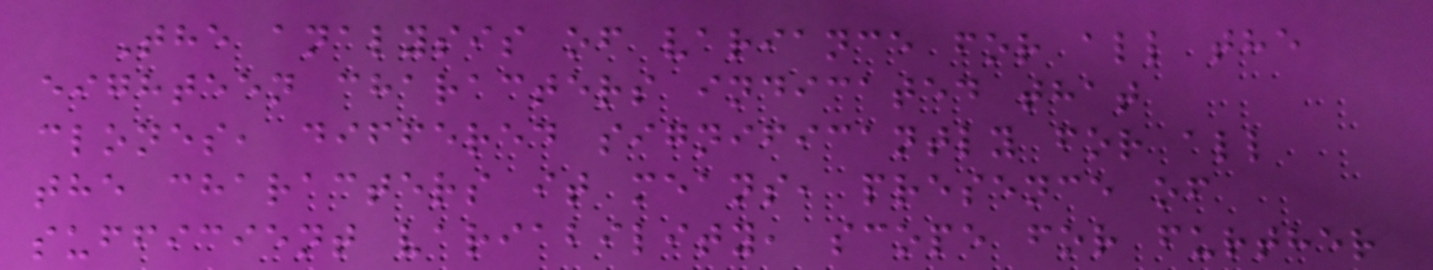The analysis of variance for all the
eighteen characters indicated that
clones, differed significantly for all
the characters it means, presence of
sufficient variability, scope for further
